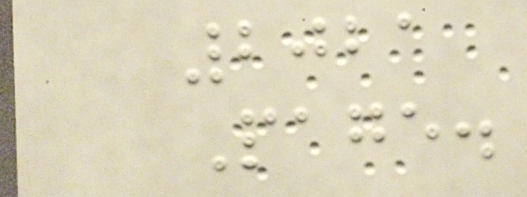2021
Page.
